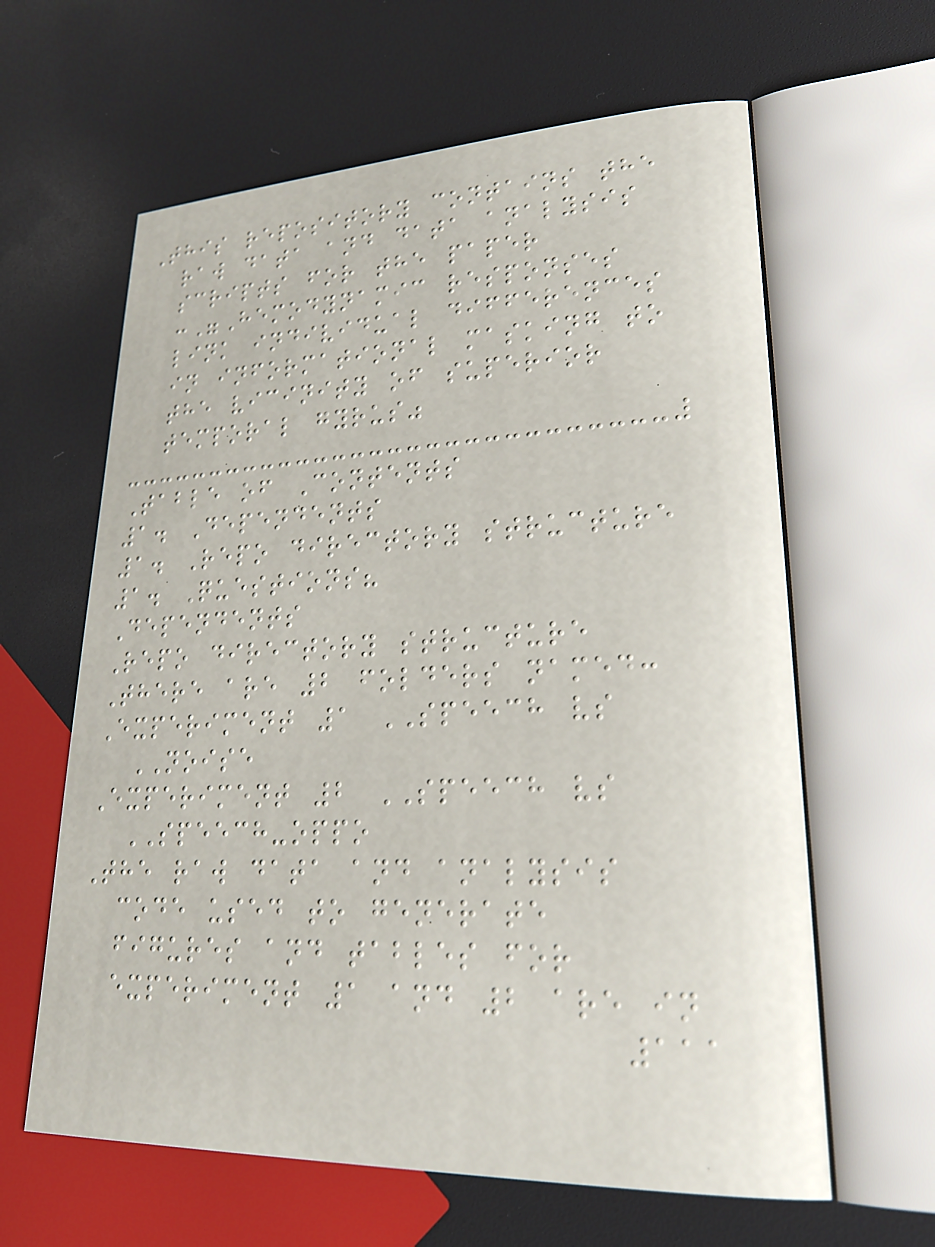This repository contains the
raw data and data analysis
scripts for the paper
:"Hemodynamic responses
link individual differences
in informational masking to
the vicinity of superior
temporal gyrus"
Table of Contents
1. Dependents
1. Repo directory structure
1. Questions?
Dependents
Repo directory structure
There are 2 folders named:
Experiment 1 SPEECH vs
NOISE
Experiment 2 SPEECH vs
SPEECH-oppo
The raw data and analysis
code used to generate
figures and tables for
experiment 1 and 2 are in
111
